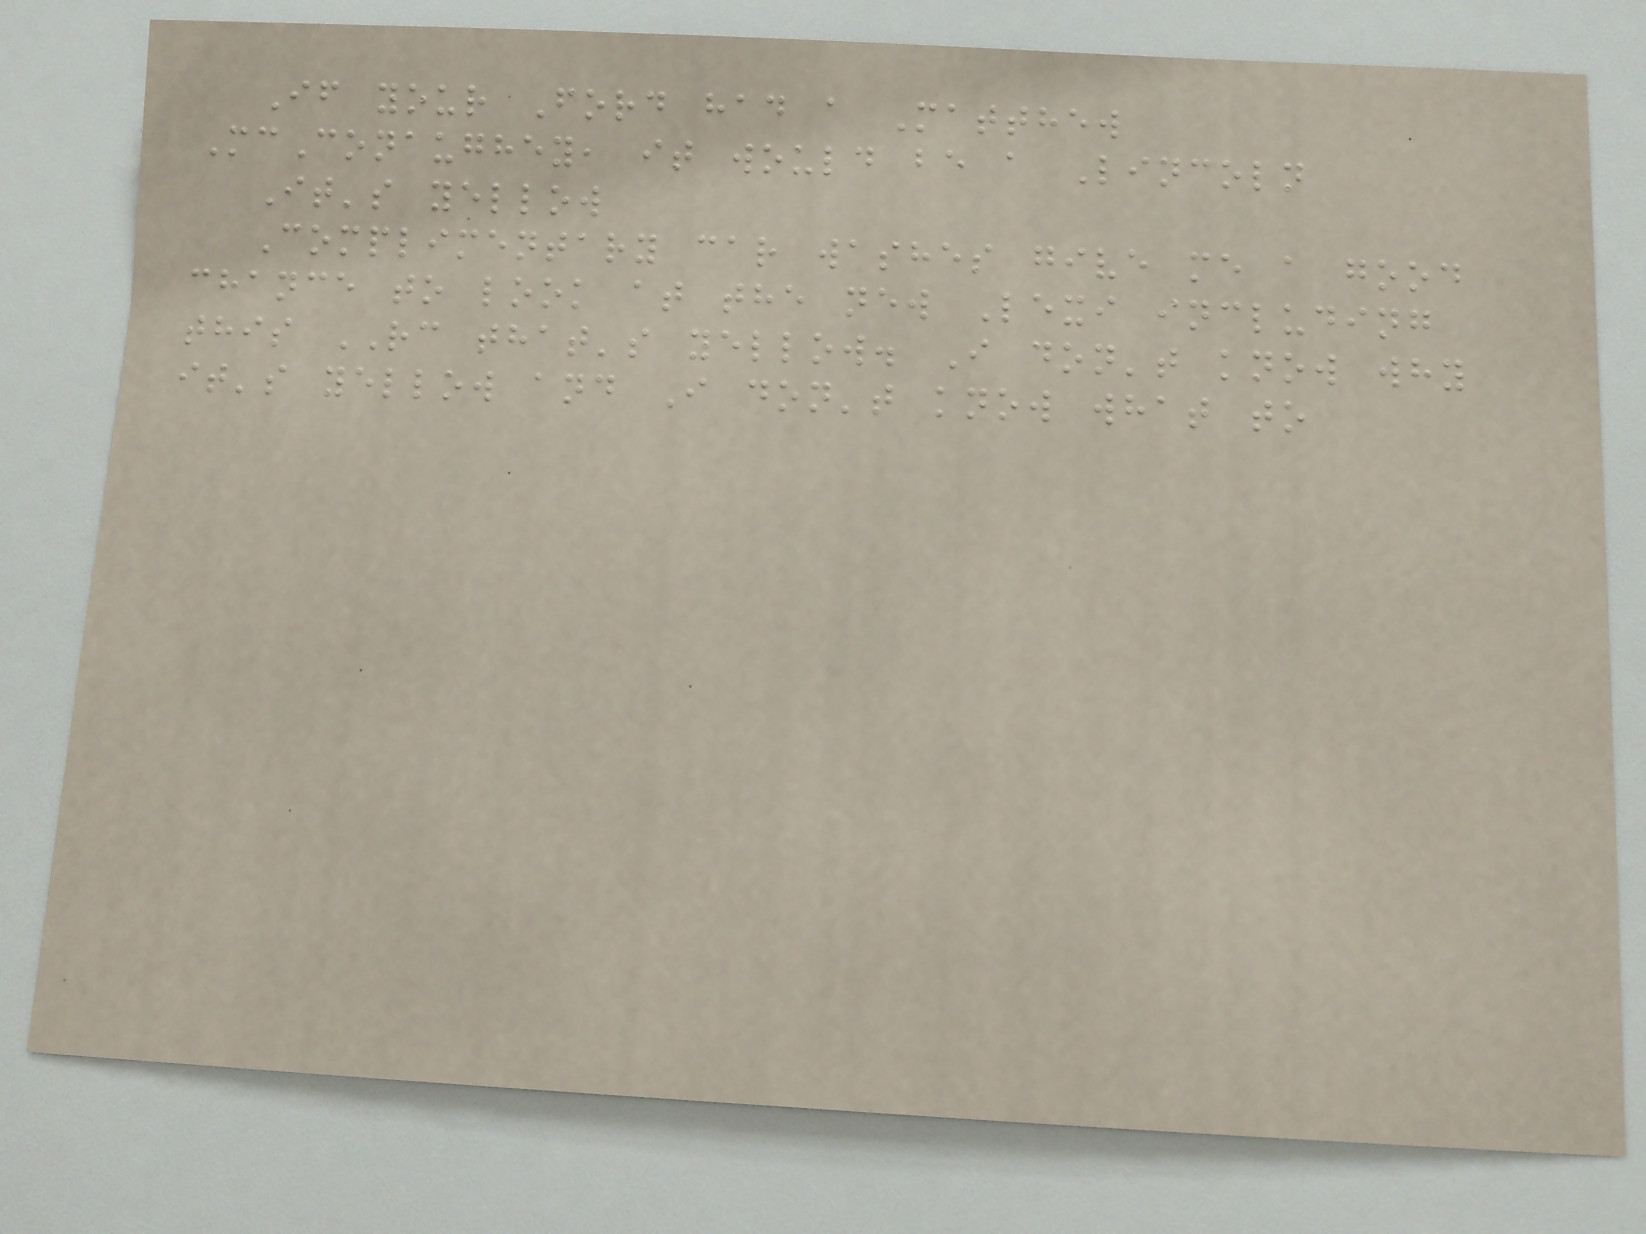If your Ford had a Matthew
McConaughey, it would be a Lincoln
It's yellow
Complimentary car washes give me a good
chance to look at the new Lexi including
this RC that's yellow. I don't know why
it's yellow and I don't know what to
